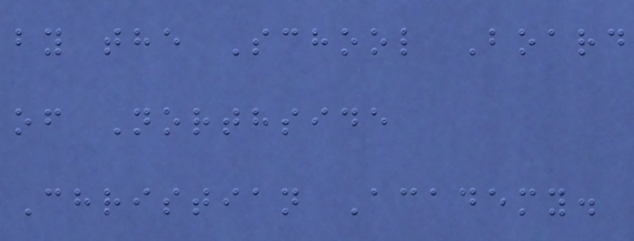by the School Board
of Northside
Christian Academy.
